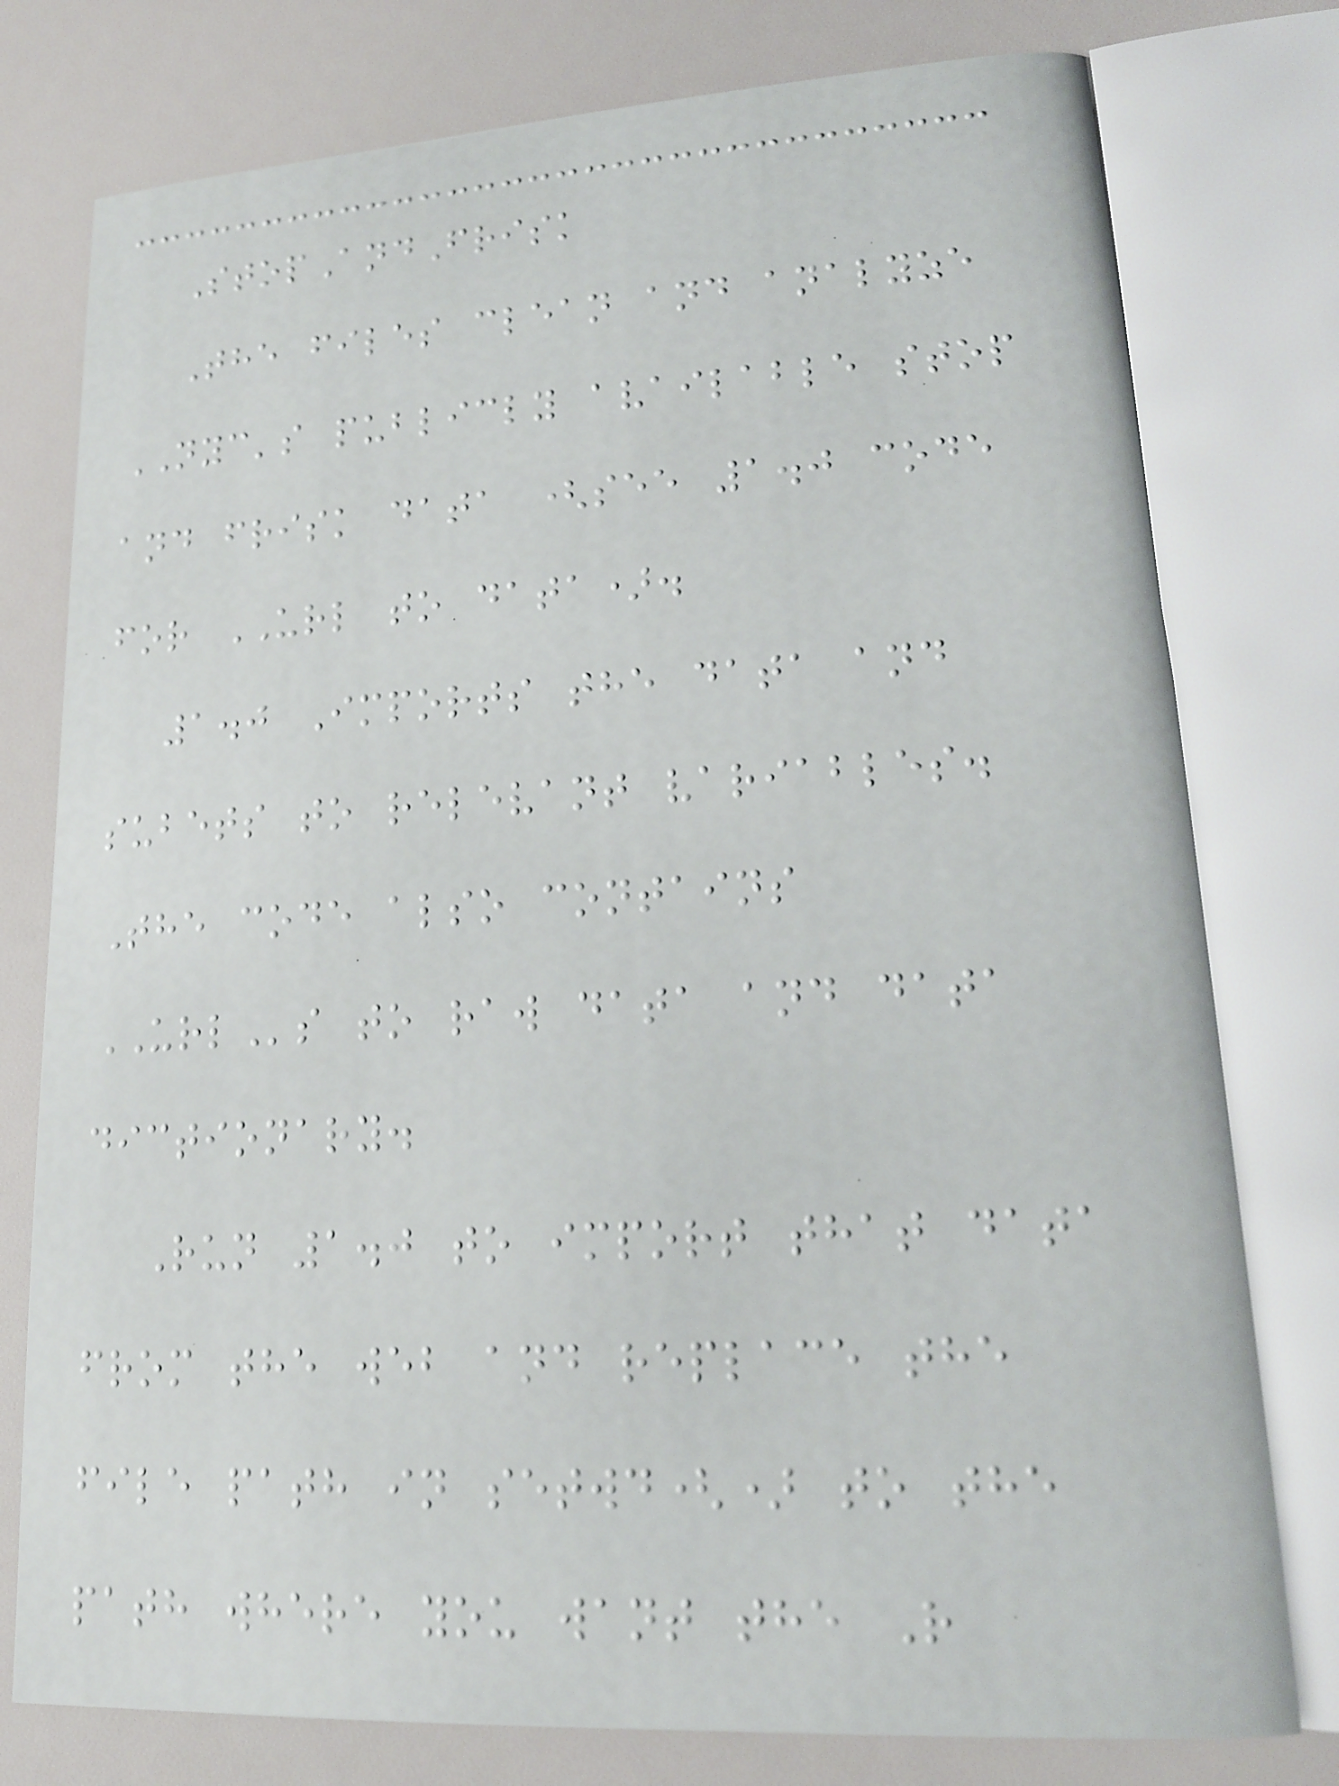StopAndFrisk
The files clean and analyze
NYC's publicly available stop
and frisk data (see 1.0 code
for URL to data).
1.0 Imports the data and
subets to relevant variables.
The code also contains
URLs to raw data and data
dictionary.
Run 1.0 to import that data
from the web and replace the
file path in setwd() to the
path where you want the R
